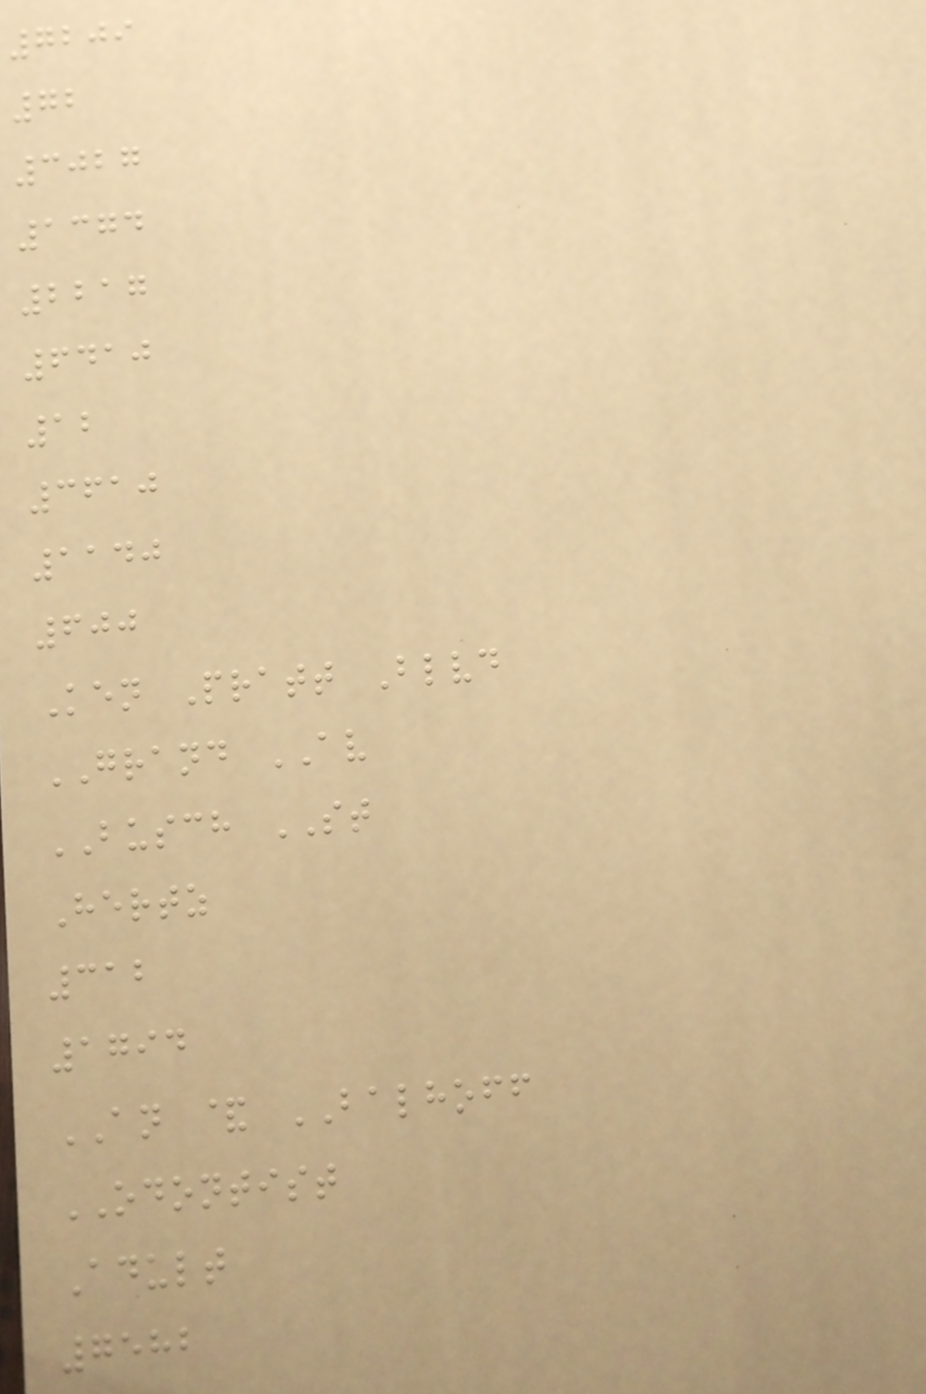7209
72
3027
1374
2217
6410
12
3610
1140
600
Ken Pratt Blvd
GRAND AV
BUSCH ST
Hertz
312
1794
AN & BALHOFF
ODONTIST
Adult
7582
